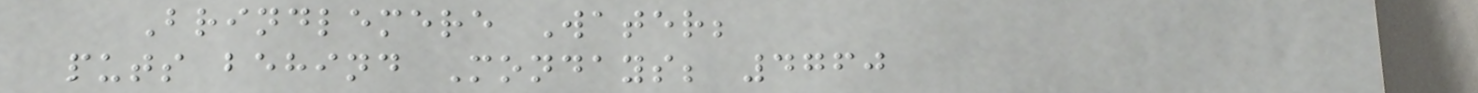Brindlemere Water;
puts behind Mondays; 4760
